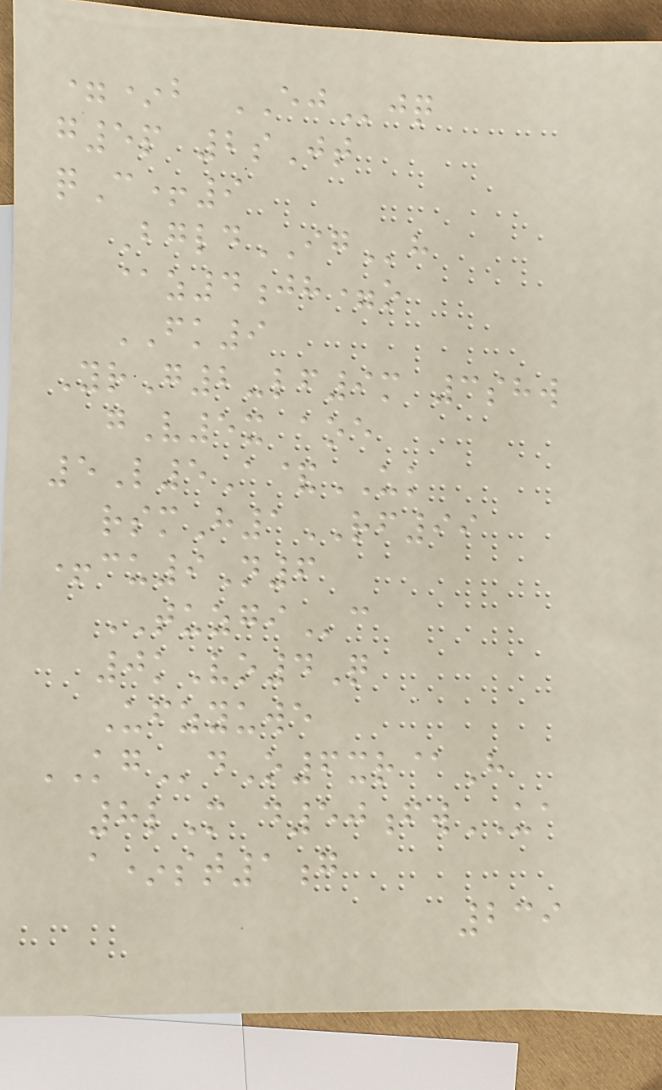=*b EJjq
g5p 2sJt
qC+9
BgldIGh
@z4jh=o
FK9
YrG2-lf9m 3shw
gV5x aoe
5L5A&UK
rsmH1RF99
+cu9N6
TUZGIc
0kVo4Q
Ufzyuwe
KGdO6xr@H
8lM d50fwUA
a*st1g
239
